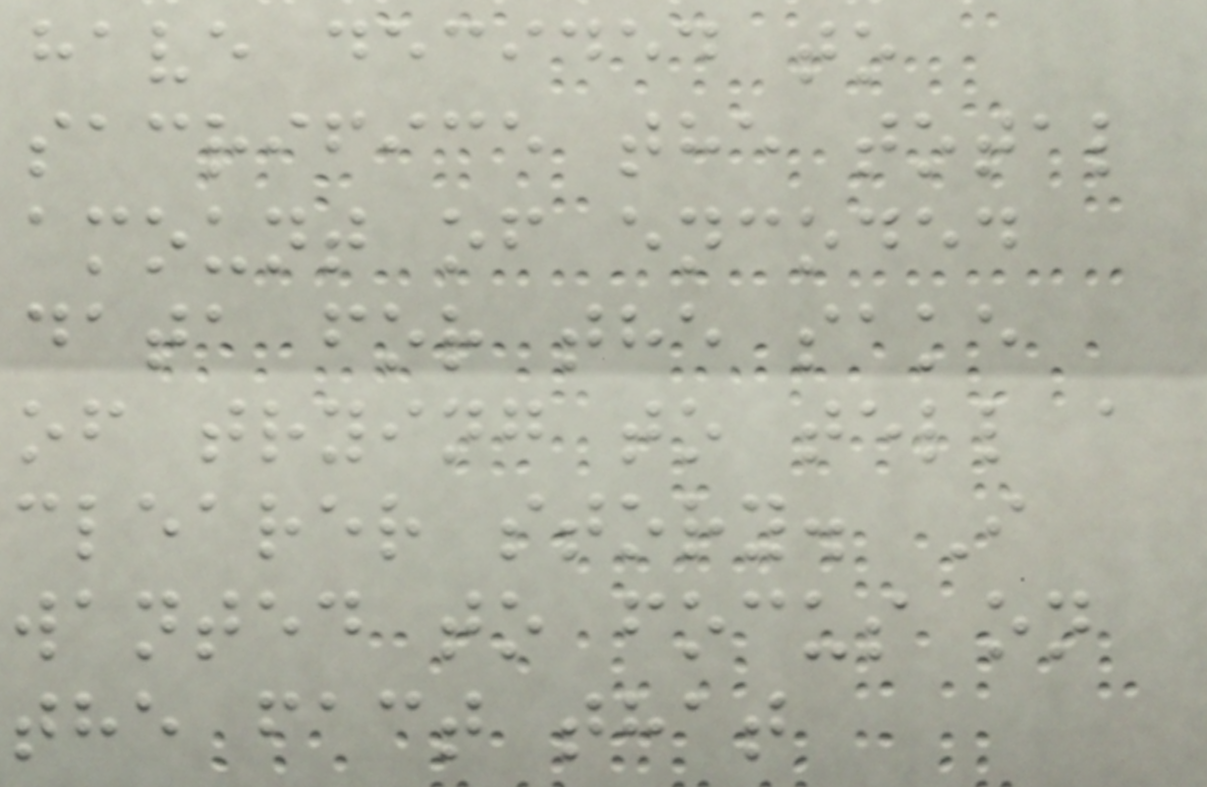have decided to
sacrifice the total
amount of encoded
data for the sake
of trying to tell a
clearer story. I
wanted to focus on
the fact that
